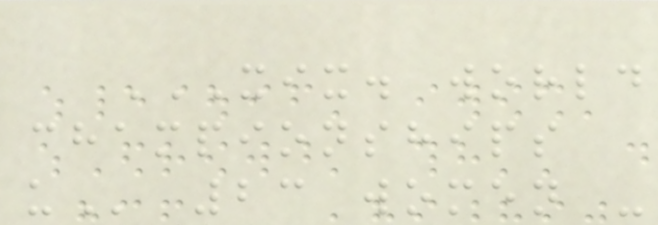XIX. WORLD
CHAMPIONSHIPS
U 23 women -
